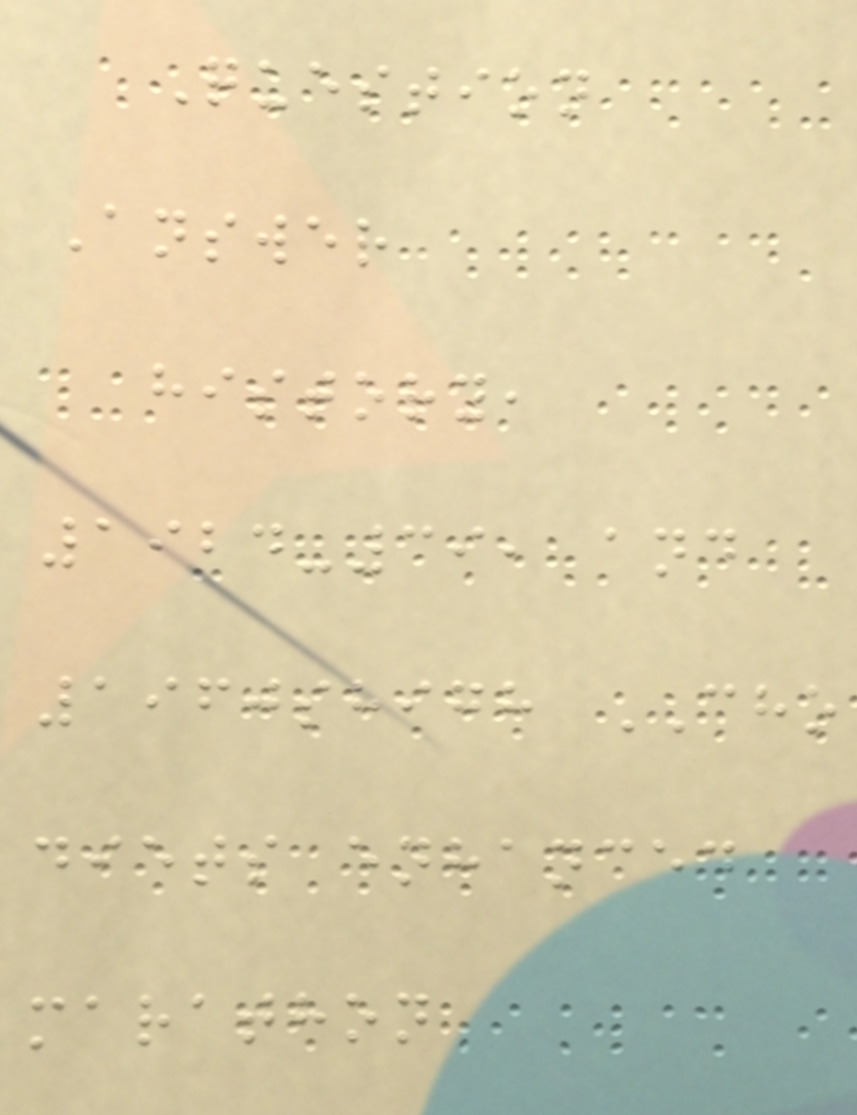Question
Answer
history,
1924-39, and
1960shigh CHO
diets enhanced
marathon
